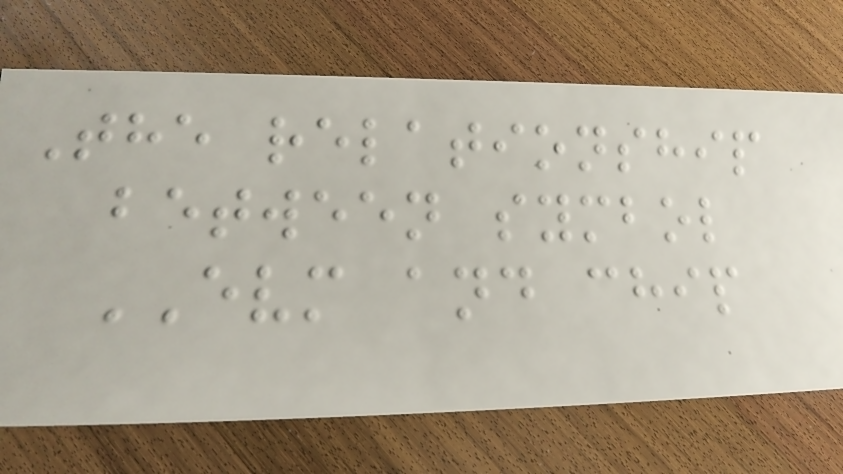The relationship
between symbol
EVM and chip
